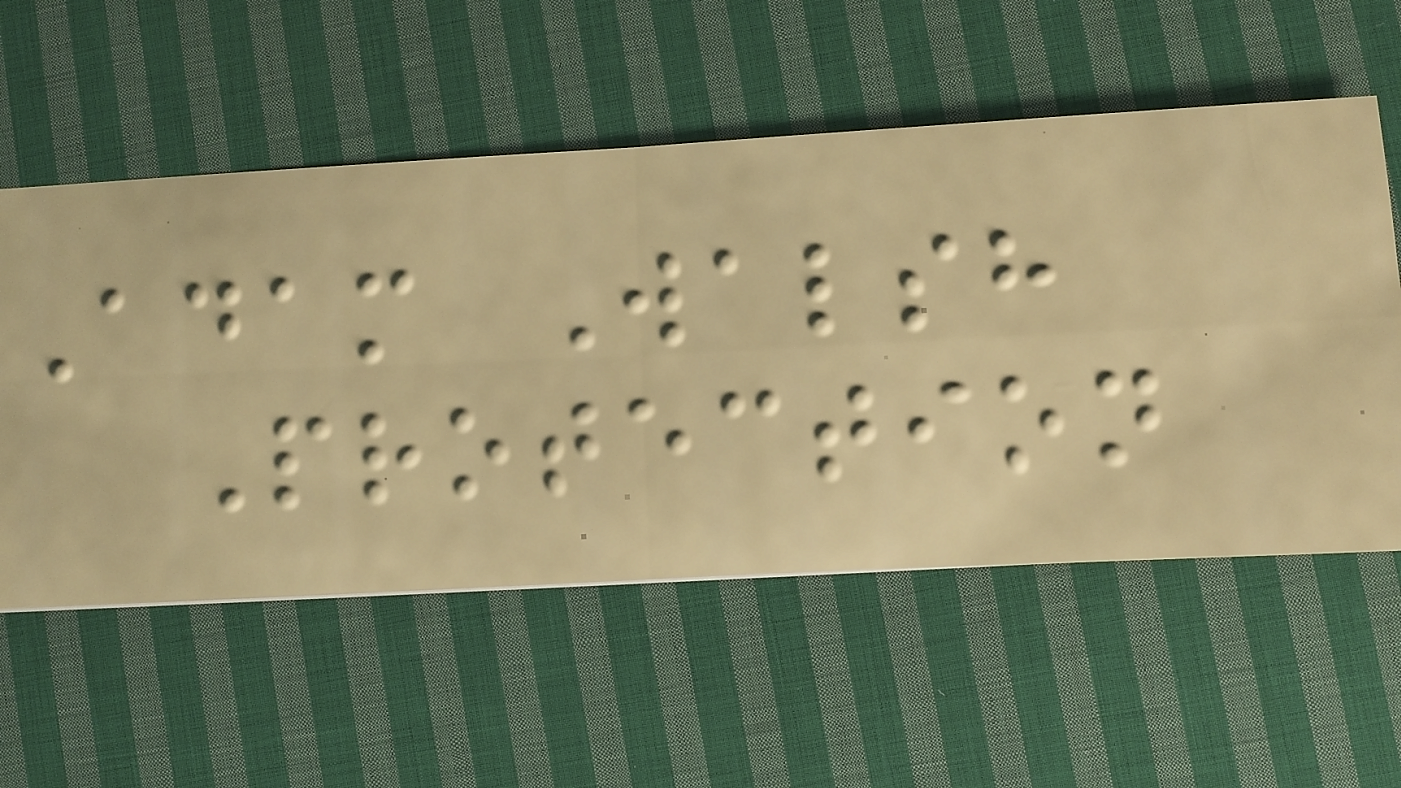Adam Walsh
Protection
